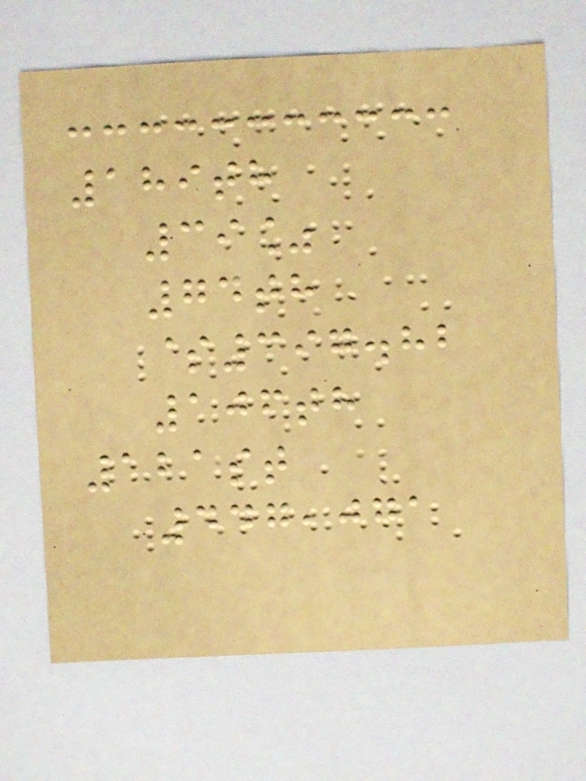189th
39%
74th
$397.82
106th
121st
447,071
